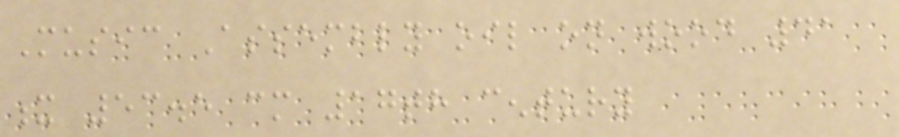Music Assembly oil on wood 41
x 53.5 cm 17th century
